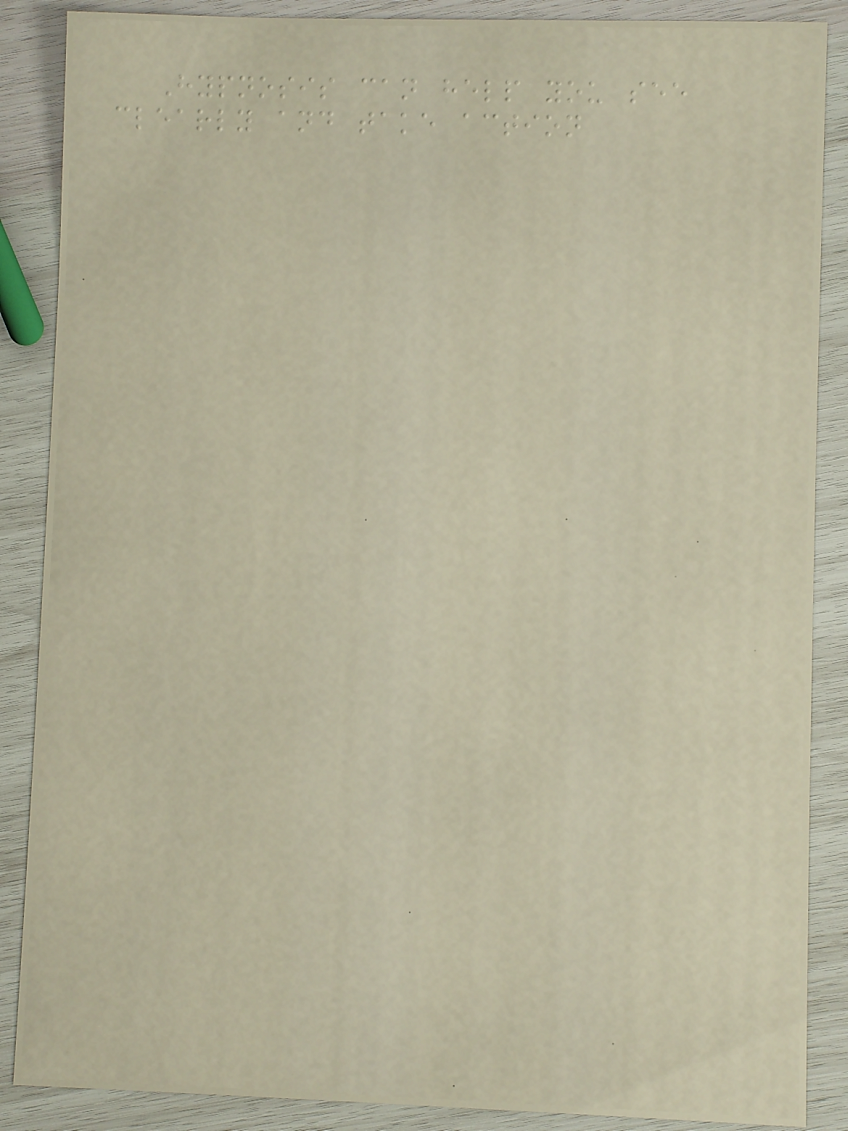Hypnosis can help you see
clearly and take action
